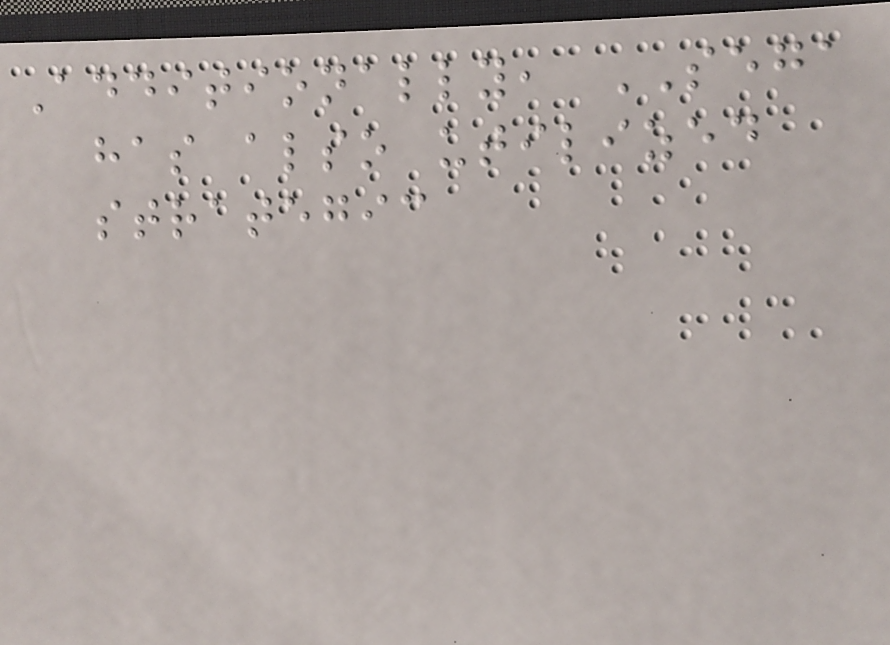Additionally, SEGA
has also utilized
strategic
